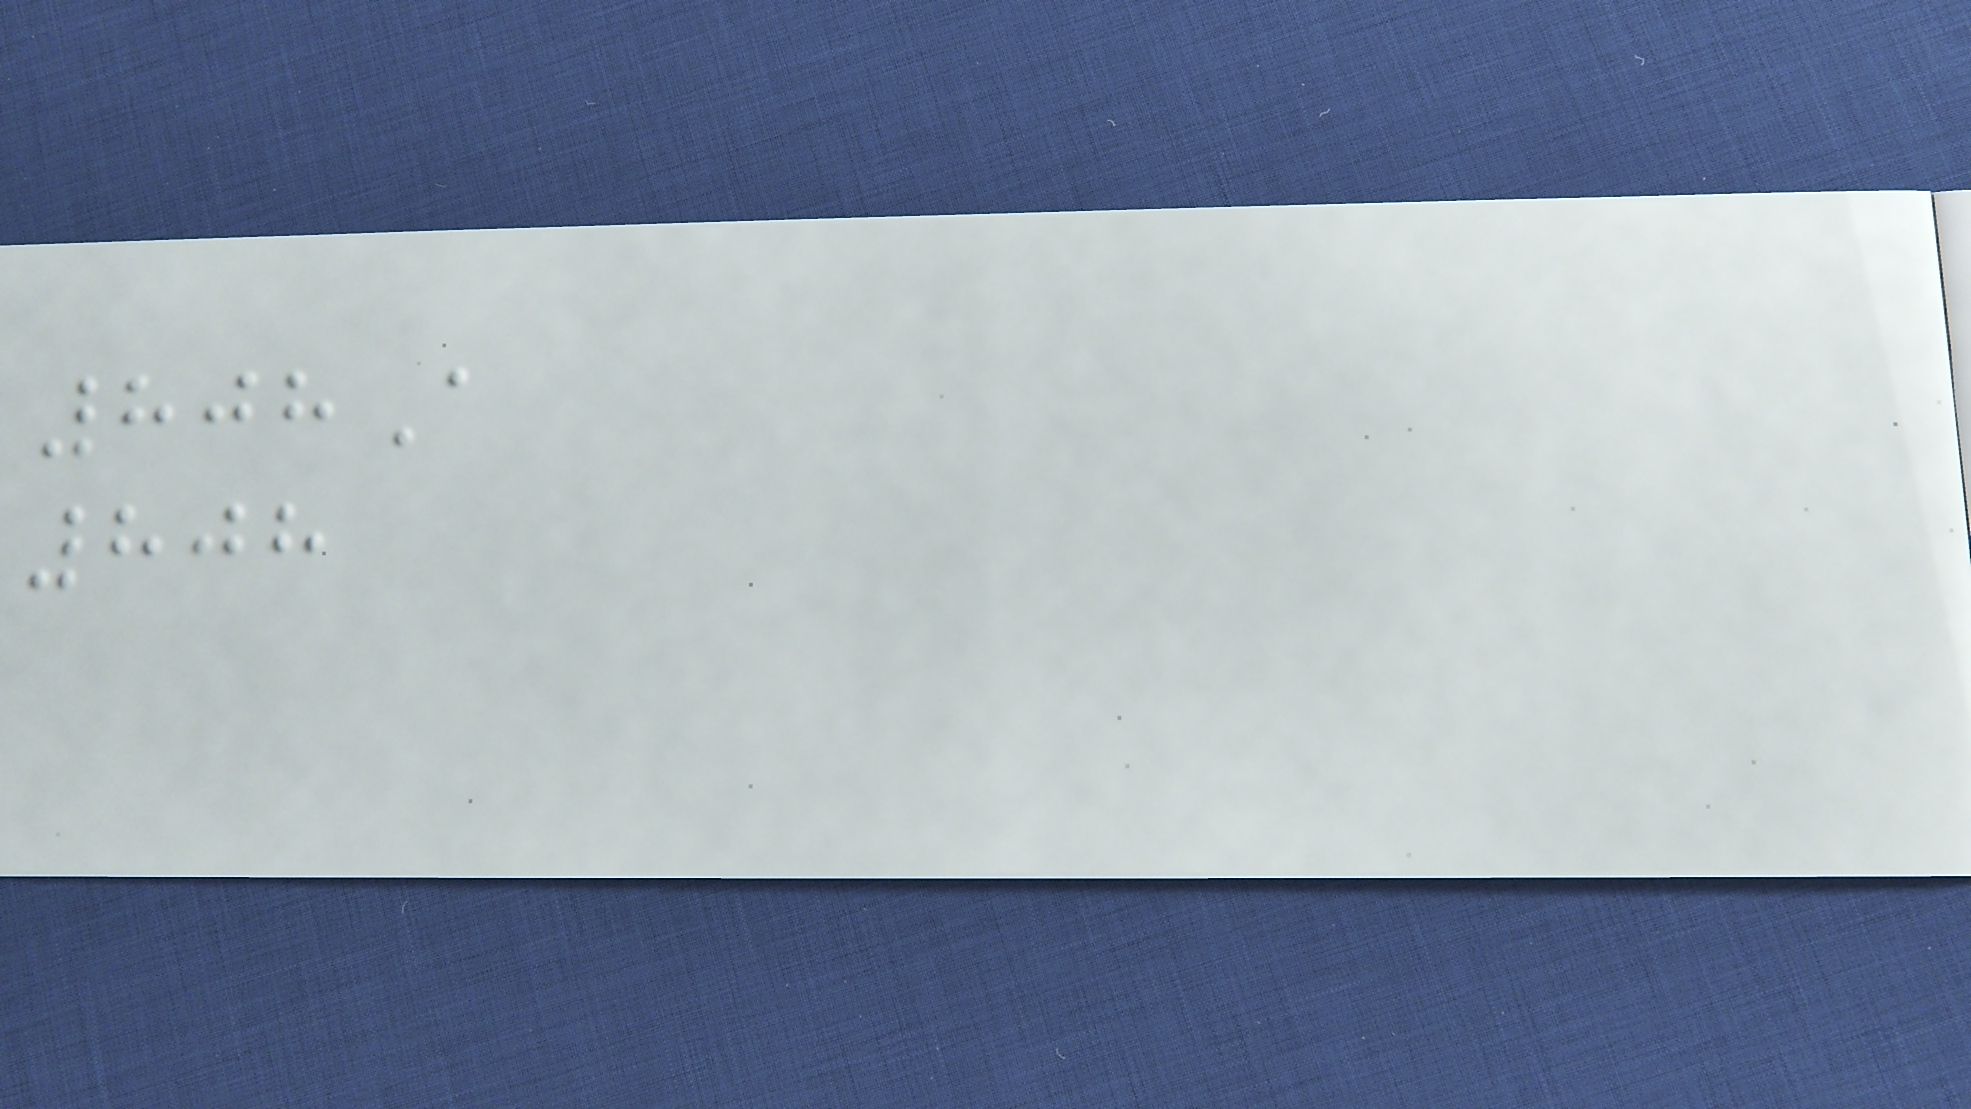808A
808
